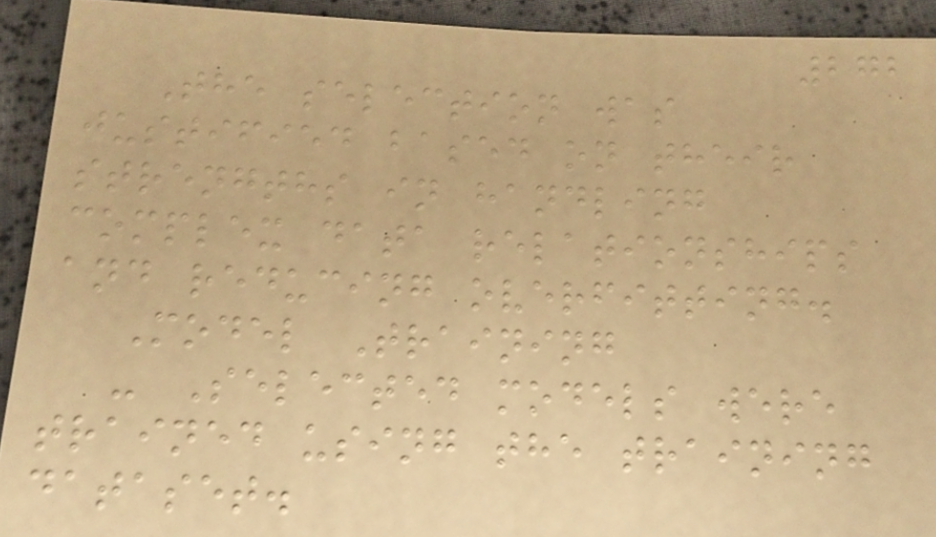272
The selection was
justified based on their
strengths in handling
complex data relationships
and reducing overfitting.
Model Training
- Selected models were
trained using the training
dataset.
